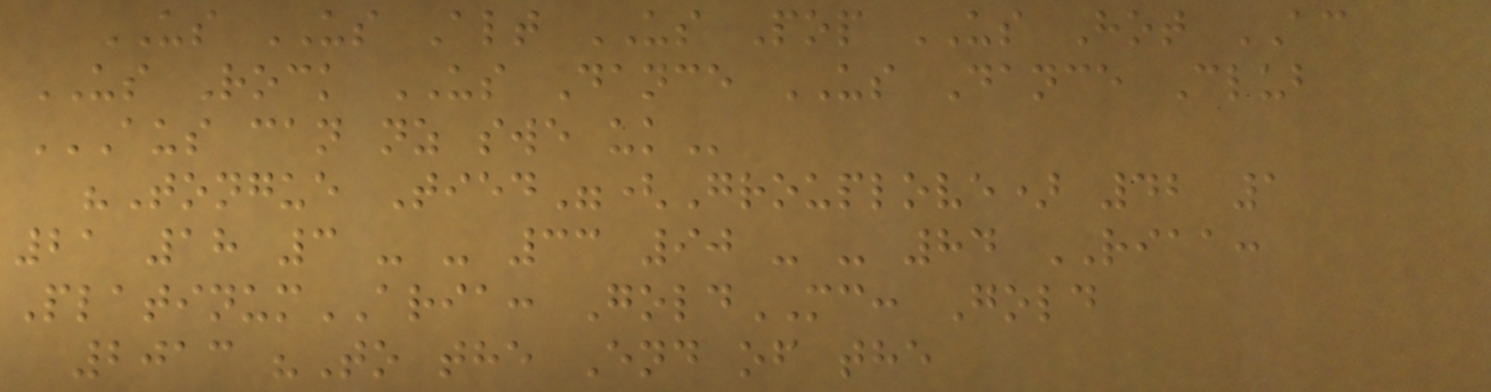US US Alt US Pop US Hot AC
US Rock US Dance US Dance Club
AUS CAN NZ SWE UK
"Tongue Tied"(Grouplove) 42 1
21 18 3 - - 33 90 - - 84 RIAA:
PlatinumARIA: GoldMC: Gold
2013 "To the End of the
